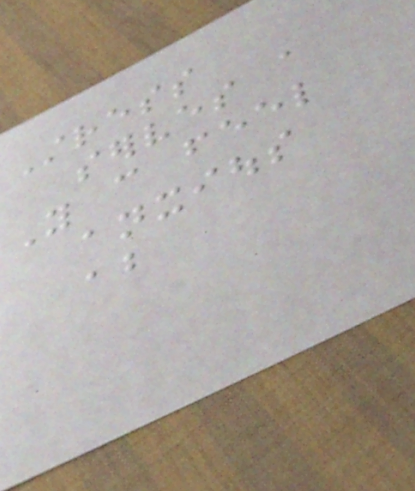Stress
serves a
You can feel
anxious
about
